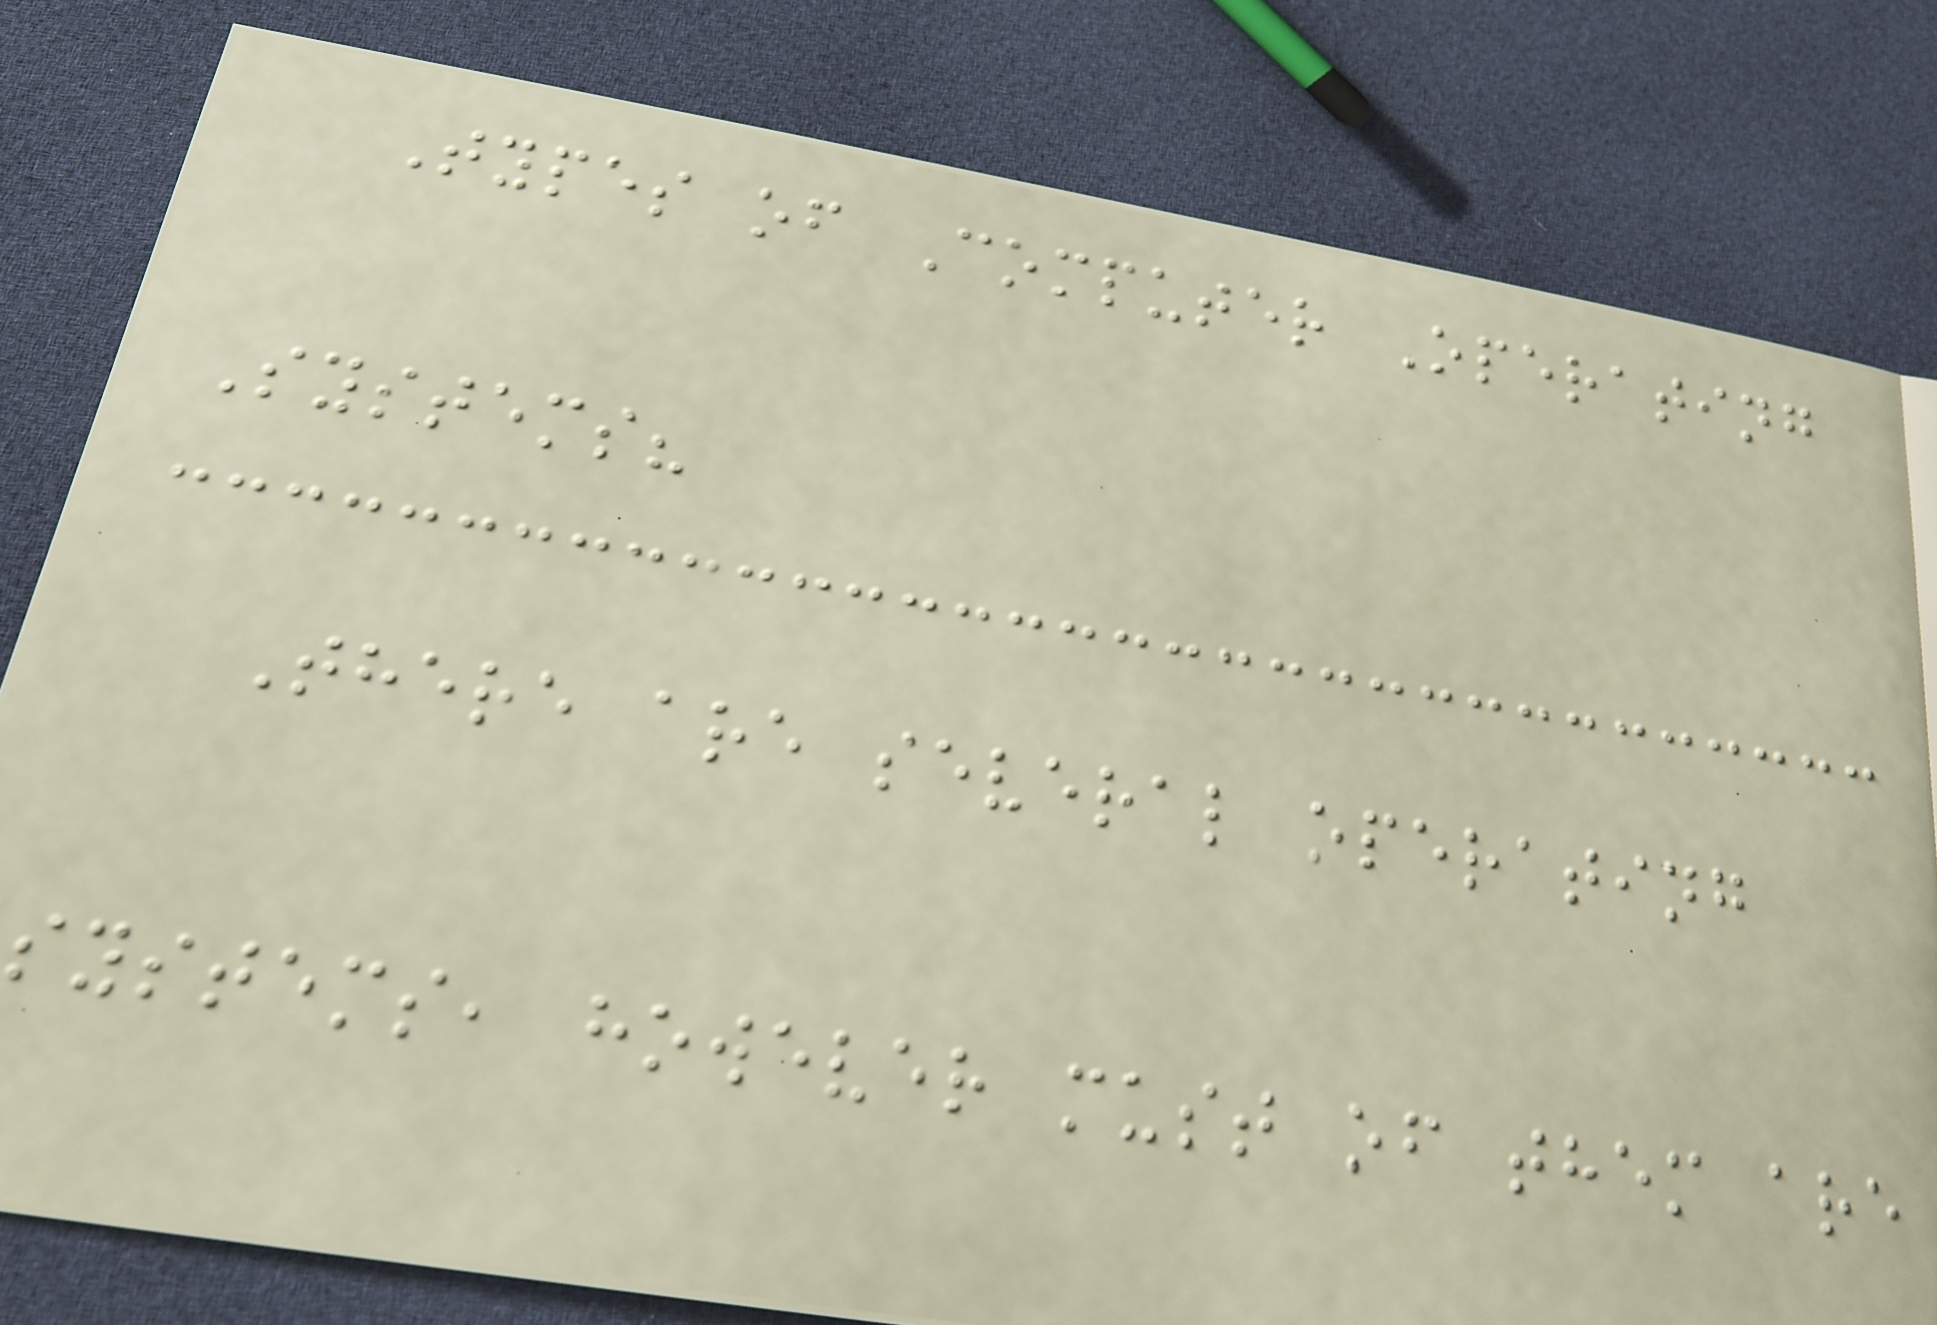Types of Computer Operating
Systems?
There are several operating
systems, however must of them are
